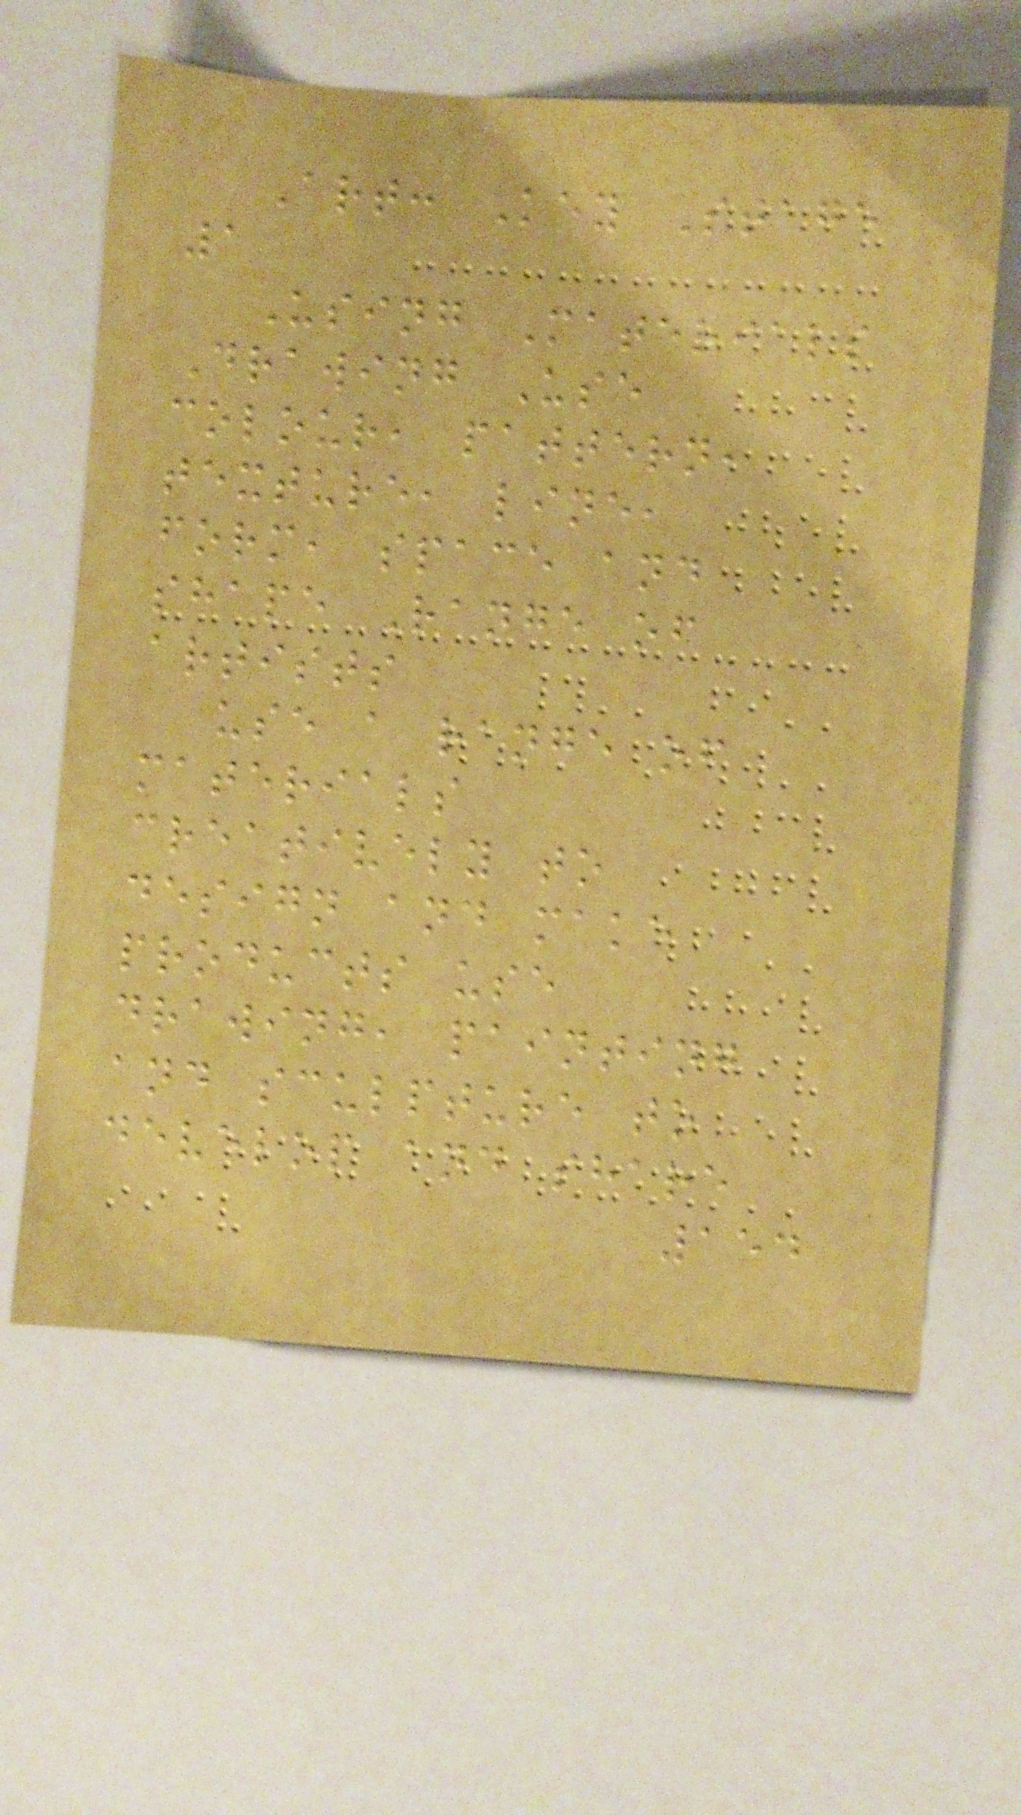Art: Key Stage
1
Using Materials
Drawing Use
colour, pattern,
texture, line,
form, space and
shape Range of
artists
use a range of
materials
creatively to
design and make
products use
drawing, painting
and sculpture to
develop and share
154
